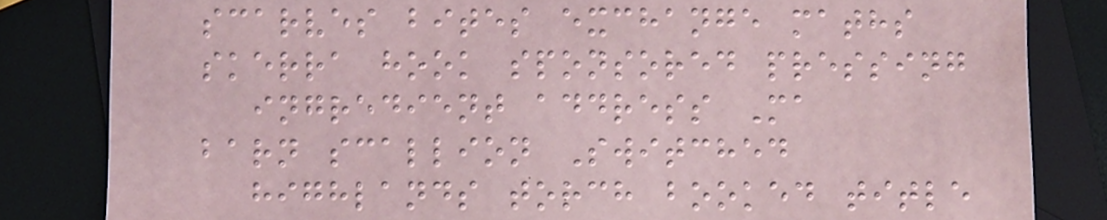scarves bites exchange maths
skerra hook sponsored pressing
ingredient address Ma
barn scallion Switched
highlands torch booked title
